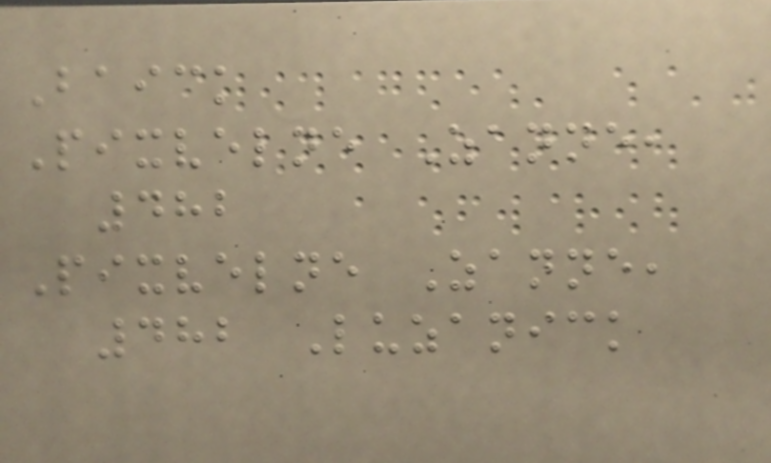Baick
Pixvelne Zanne,
482
Pixvelne Zanne,
482 Luzanick
